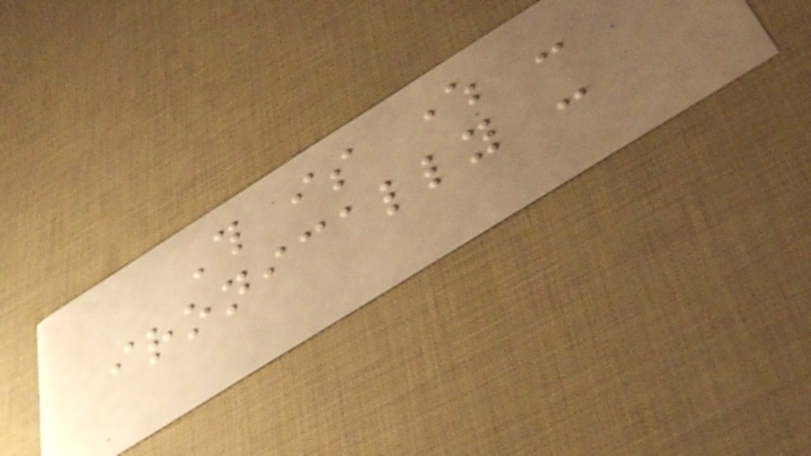This is where -
ironically -
